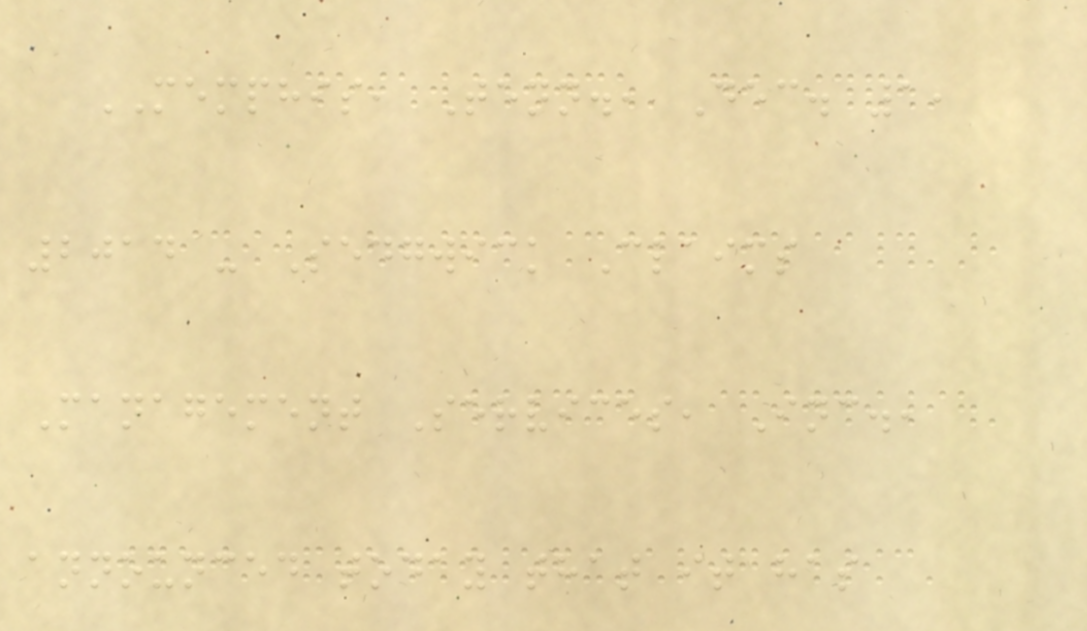MEMPHIS, Tenn., Dec. 1,
2014 - Sedgwick Claims
Management Services, Inc.,
announced today that it has
